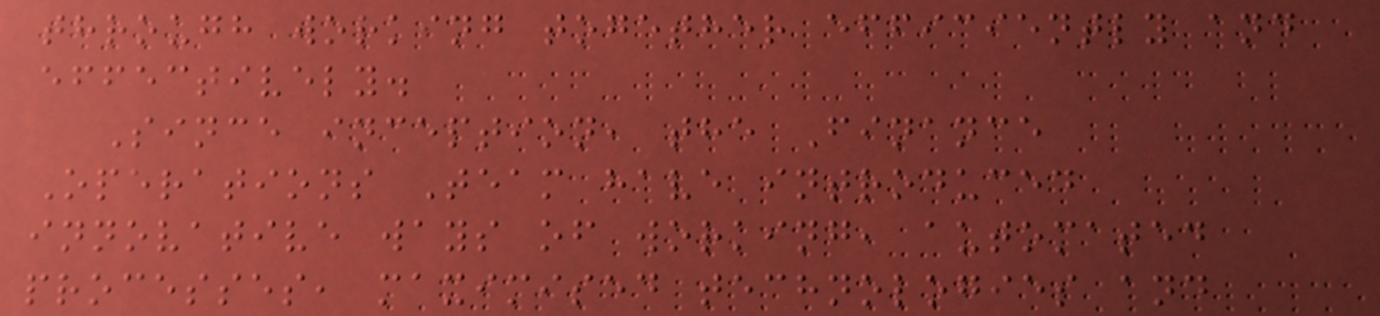through working together efficiently and
effectively.
Since inception, the Finance
Operations Team have introduced
innovative ways of working, automated
processes, maximised technologies and
